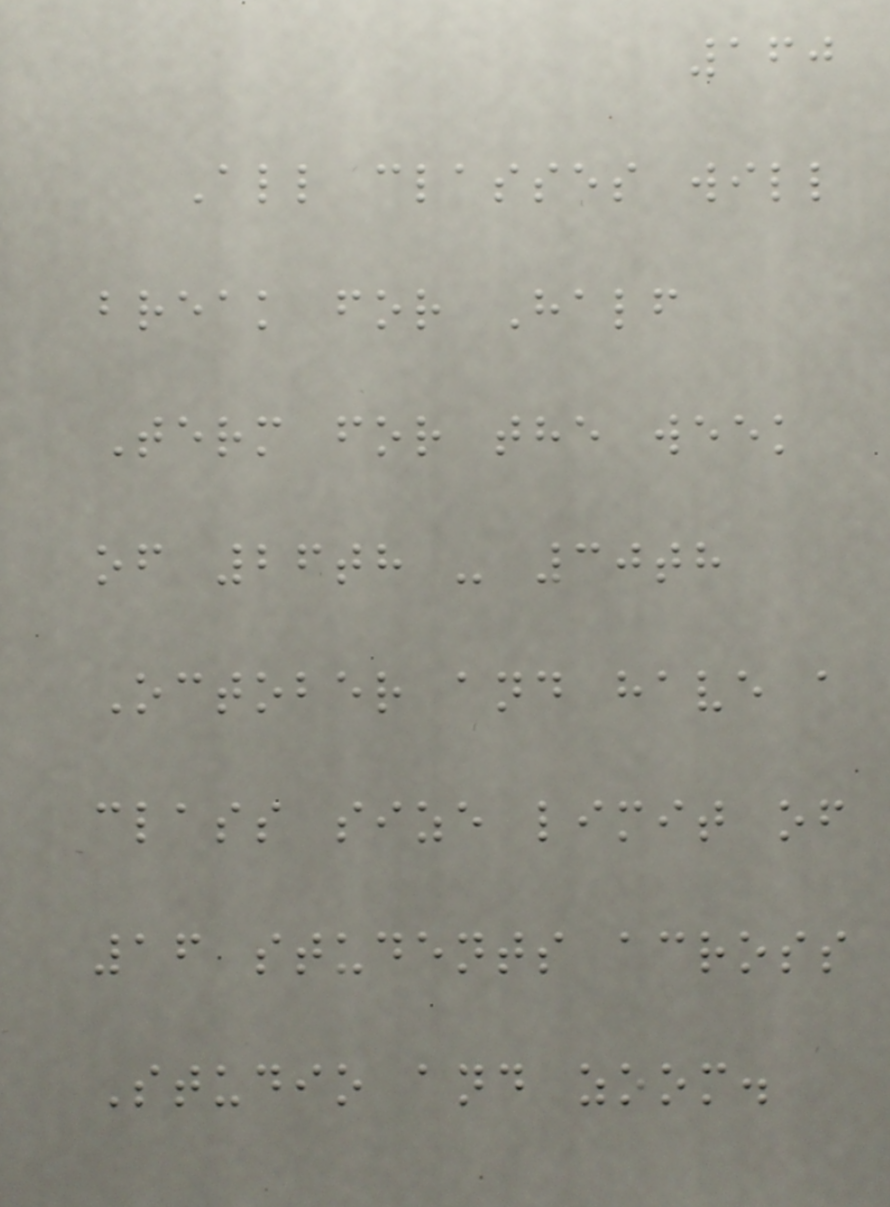160
All classes will
break for Half
Term for the week
of 26th - 30th
October and have a
class size limit of
16 students across
Studio and zoom.
